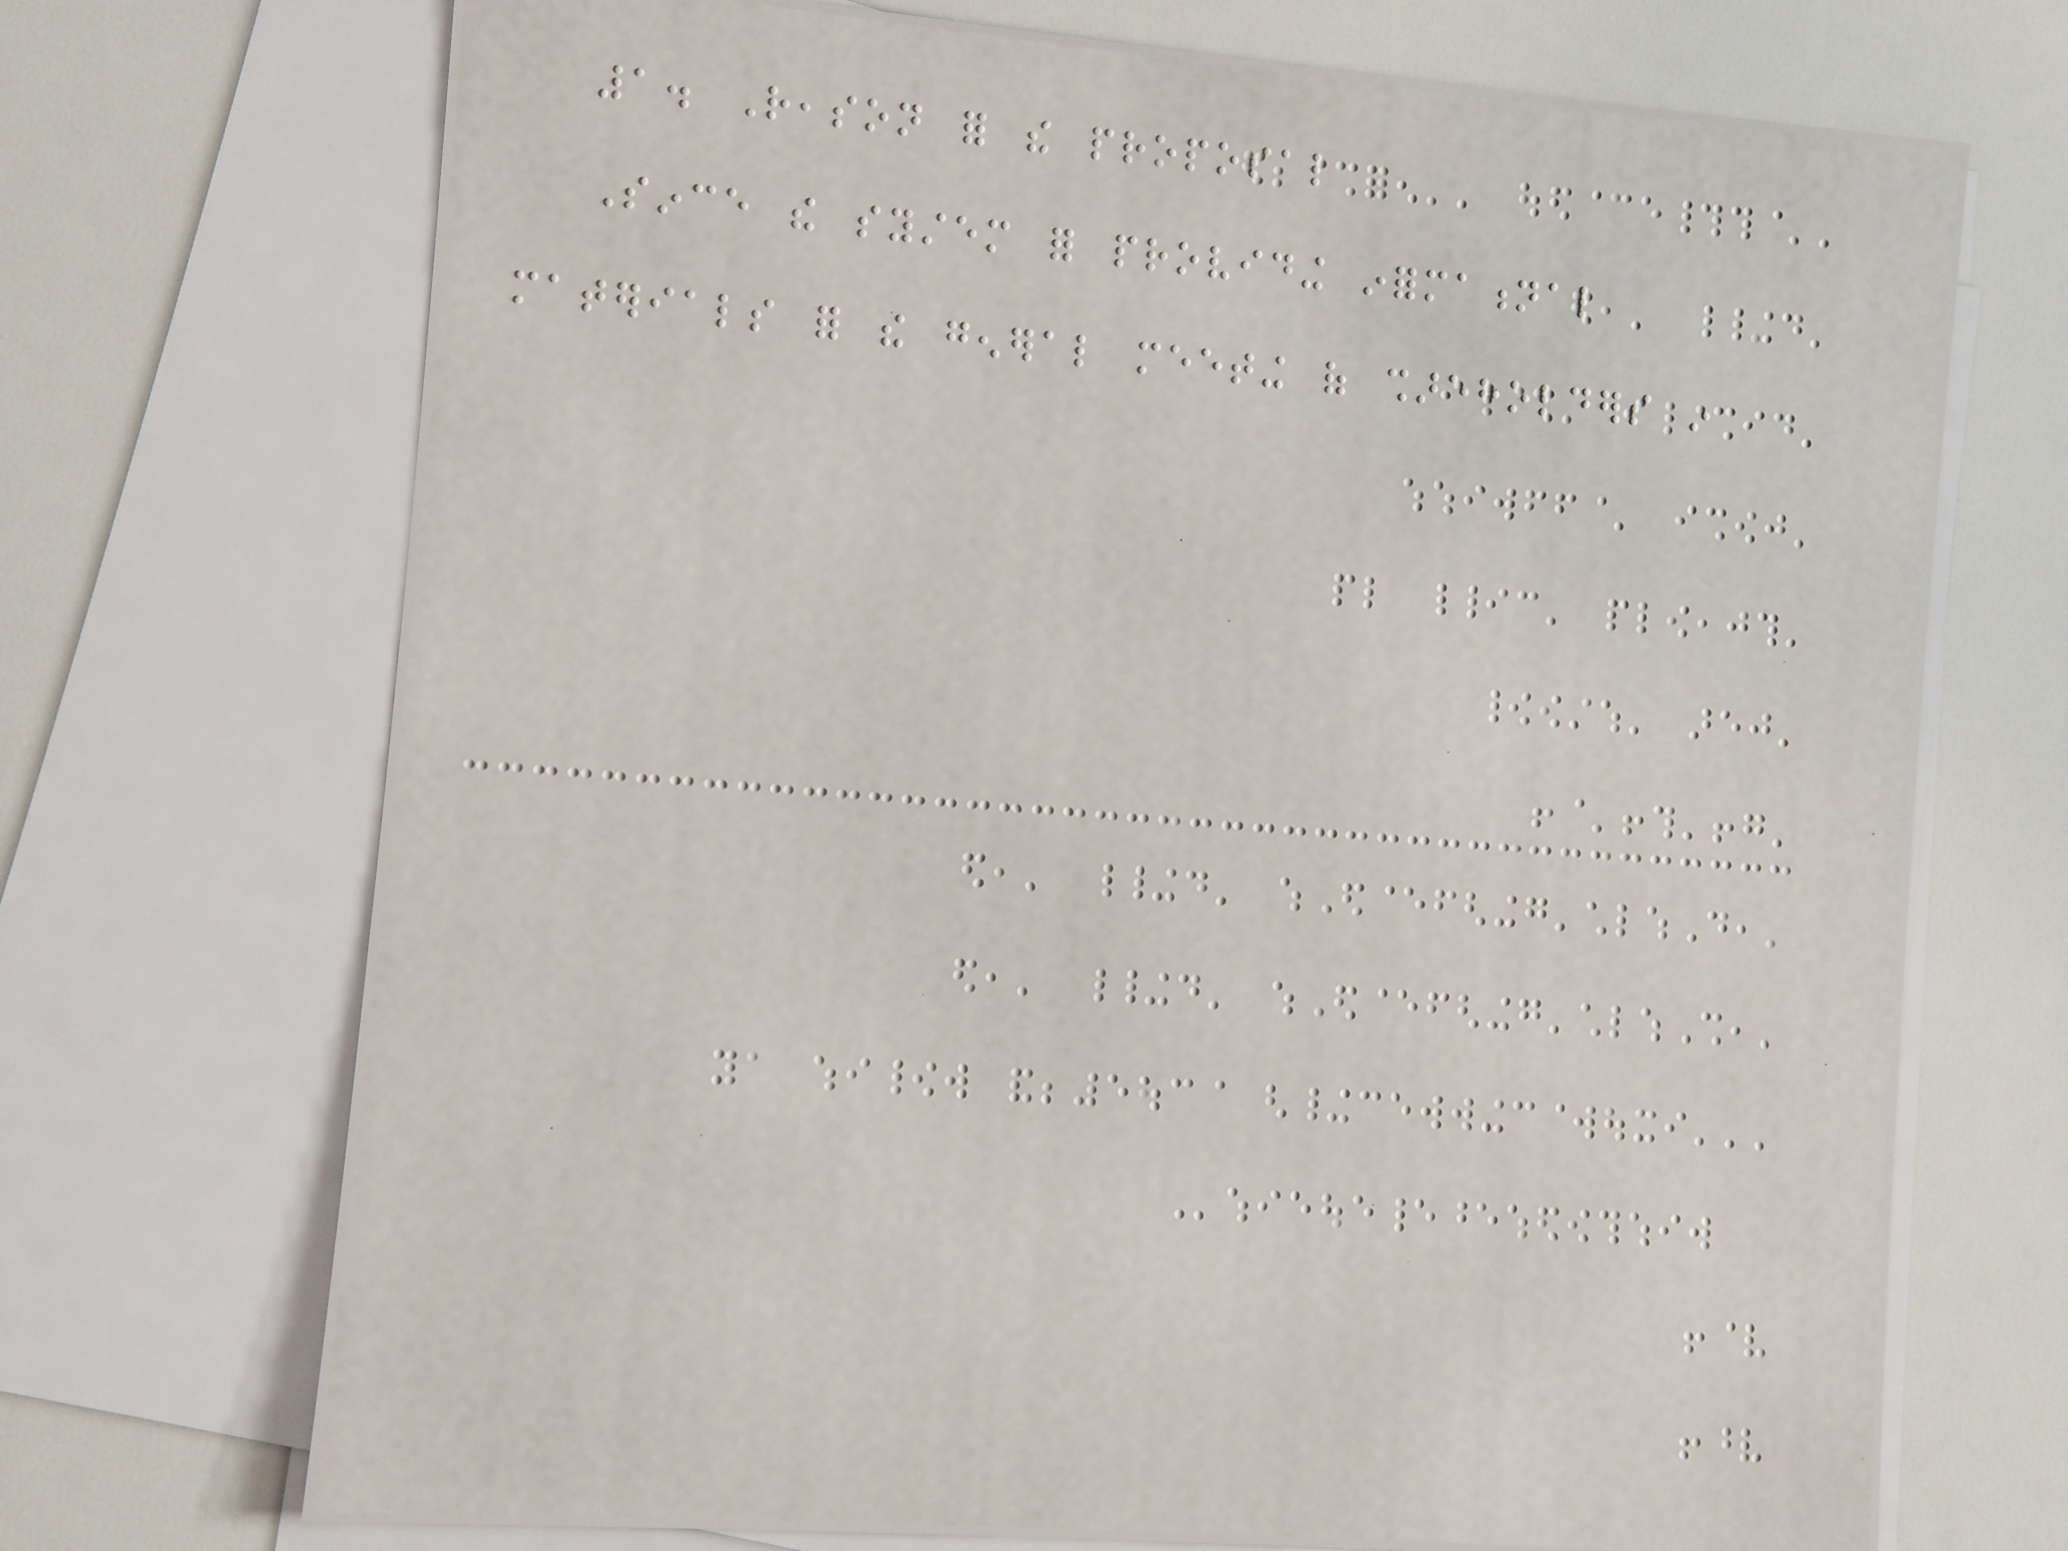1. Reason for the proposal
Since the system for providing informational
materials for the general meeting of shareholders in
